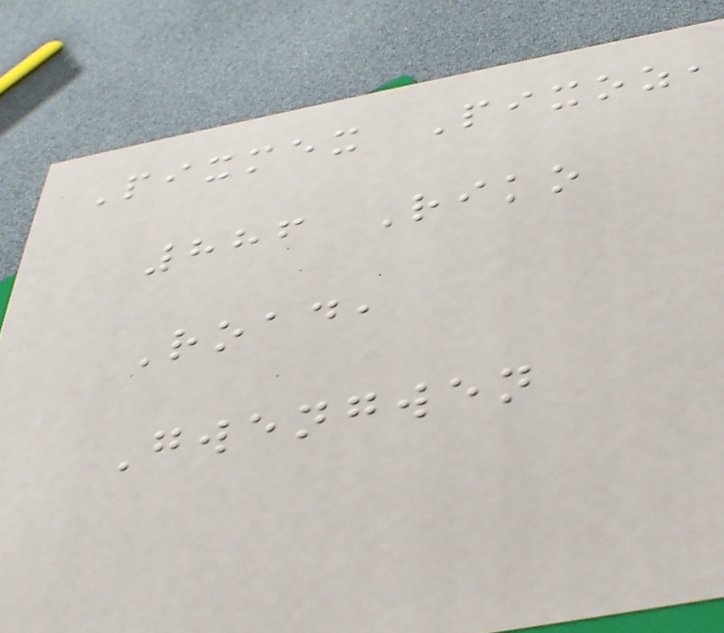Pixmex Pixoz,
886 Riko
Road,
Gwengwen
